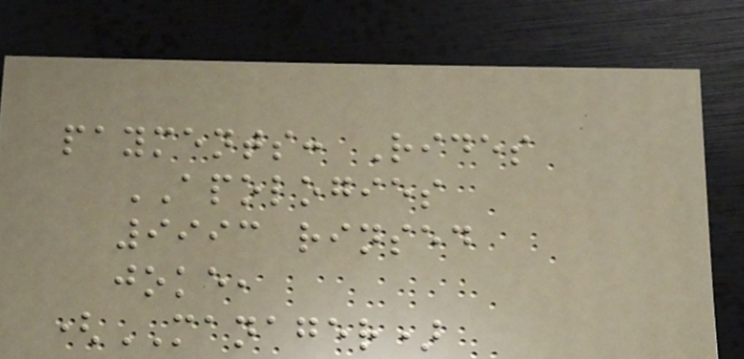payments: Rides
APOLOGIES
9993 rinsed
joke,
(MANAGER)
